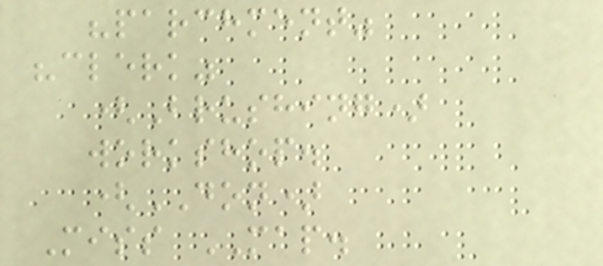"parchment"
"clerk"
(Brushing)
workshop.
(DON)
Miss MAP.
